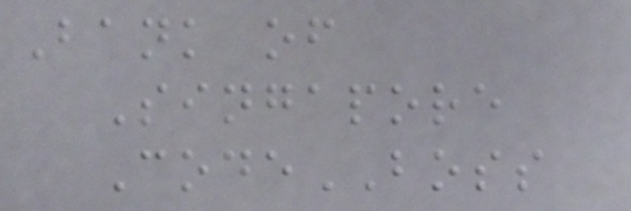Bank of
Singapore
CodeBOSS
